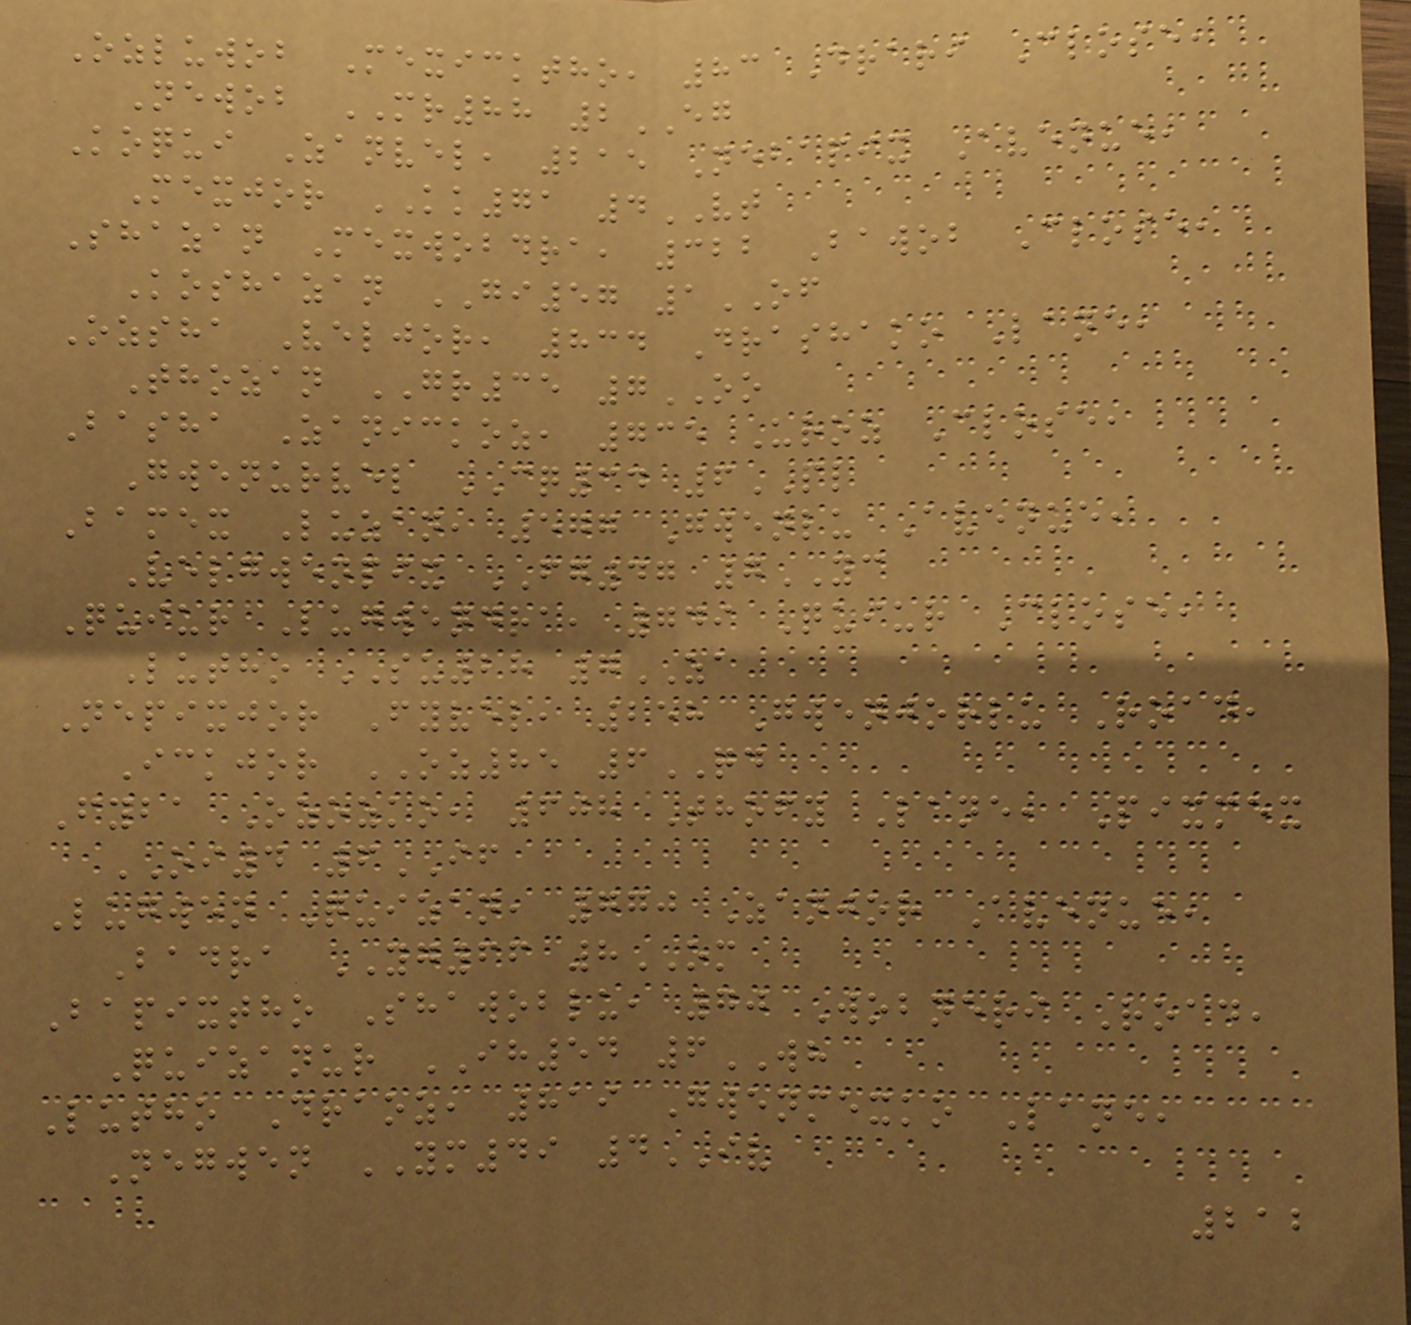Ozluwob Mexicktho, 83 Drari Close,
Newob MR88 2EG
Koqui Zanvel, 215 Nebapix Avenue,
Mexjor KK71 4VT
Shazan Mexwobdra, 322 Bawob Close,
Koshazan GI57 1OF
Ozsha Veljor, 834 Drashako Lane,
Thozan GR35 7OO
Basha Zanickoz, 735 Uroz Close,
Gwenurvel CQ34 6PL
Bamex Luzan, 577 Gwenlu Avenue,
Velgwenpix FG47 7YC
Quiur Lugwendra, 749 Quiur Close,
Lutho SU28 7ZA
Nepixjor Fyvel, 258 Gwenjorlu Road,
Ickjor OZ85 6QD
Fyba Ozozko, 608 Thofy Lane, Pixmex
OI4 6IF
Lugwen Quizan, 770 Zanjor Avenue,
Badra YG66 8OM
Bapixtho Shawoblu, 70 Wobneri Road,
Quizanur IH54 6WH
Lutho Draoz, 819 Gwenmexko Lane,
Negwen YM49 4IV
212
